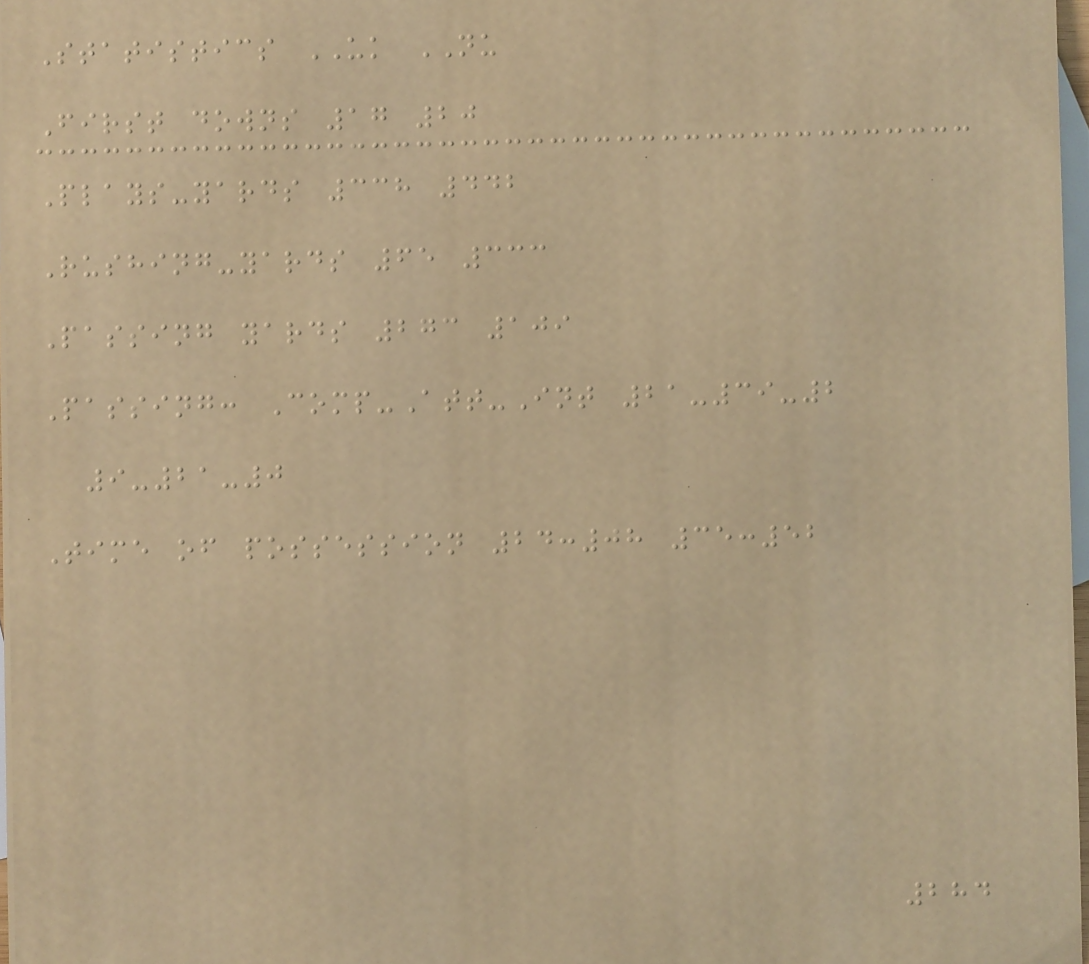Statistics UK NU
First downs 17 20
Plays-yards 338 442
Rushing-yards 65 333
Passing yards 273 109
Passing: Comp-Att-Int 21-39-2
9-21-0
Time of possession 24:08 35:52
284
